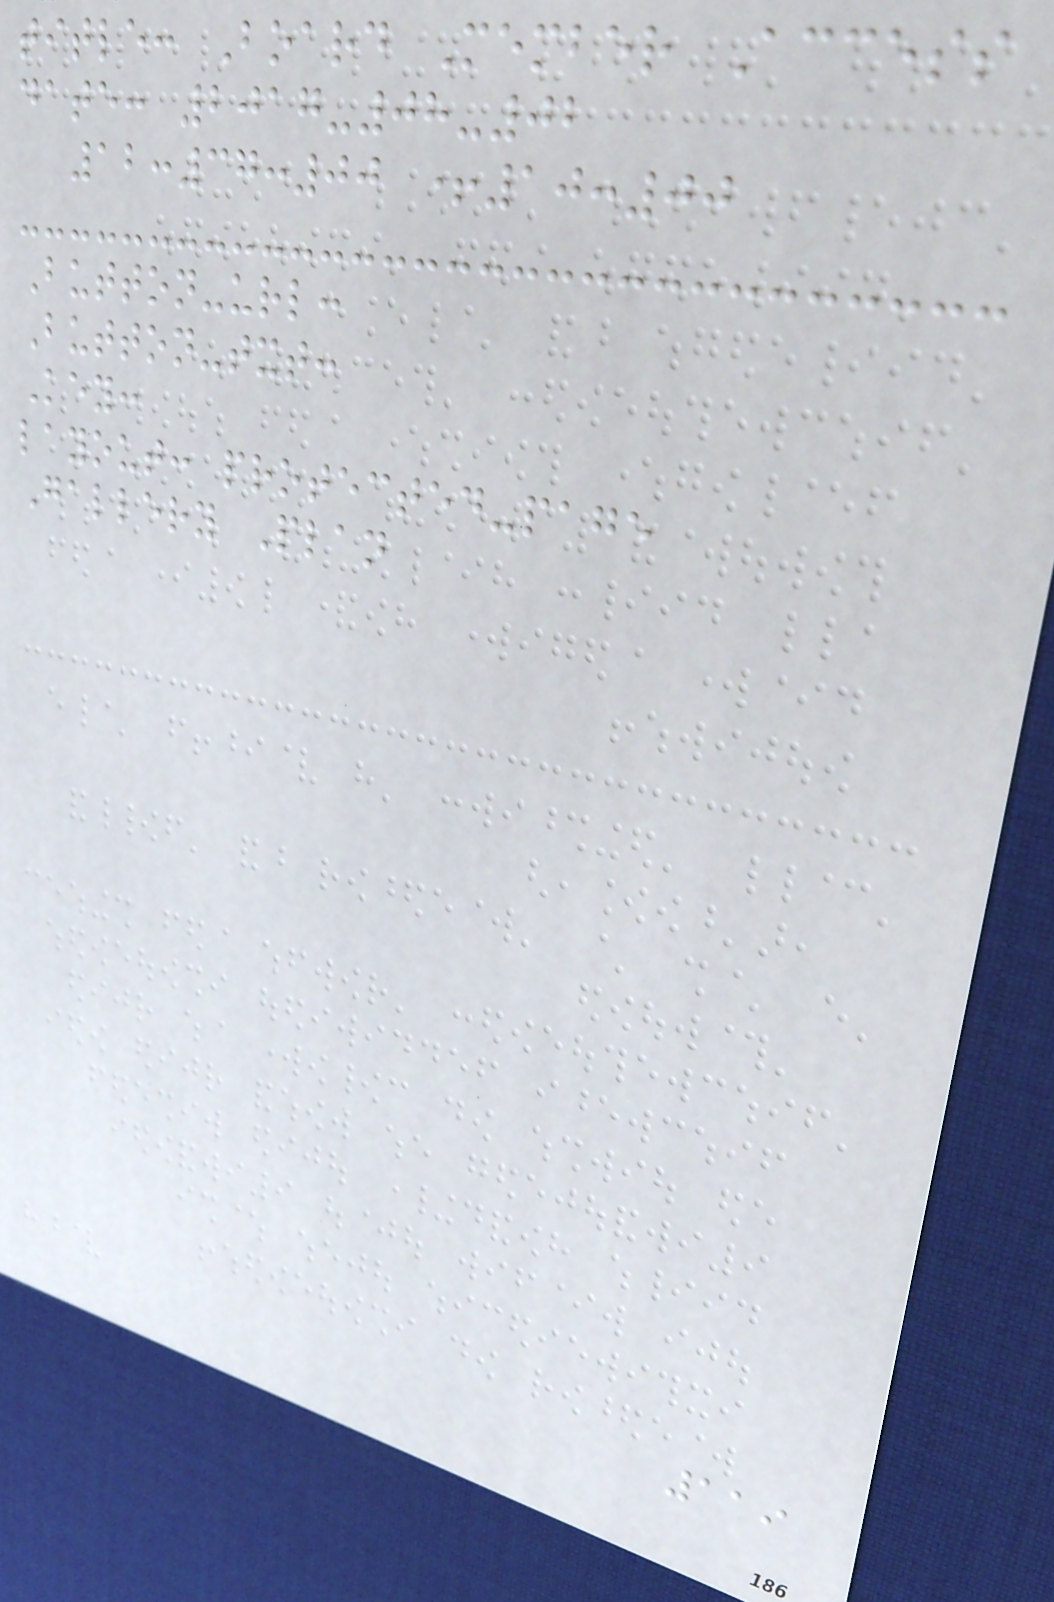title: Board Member Access
date: 2017-08-02
12:37:00 +10:00
Button-url:
Button-txt:
Key:
layout: protected-page
Gallery Plan
119
